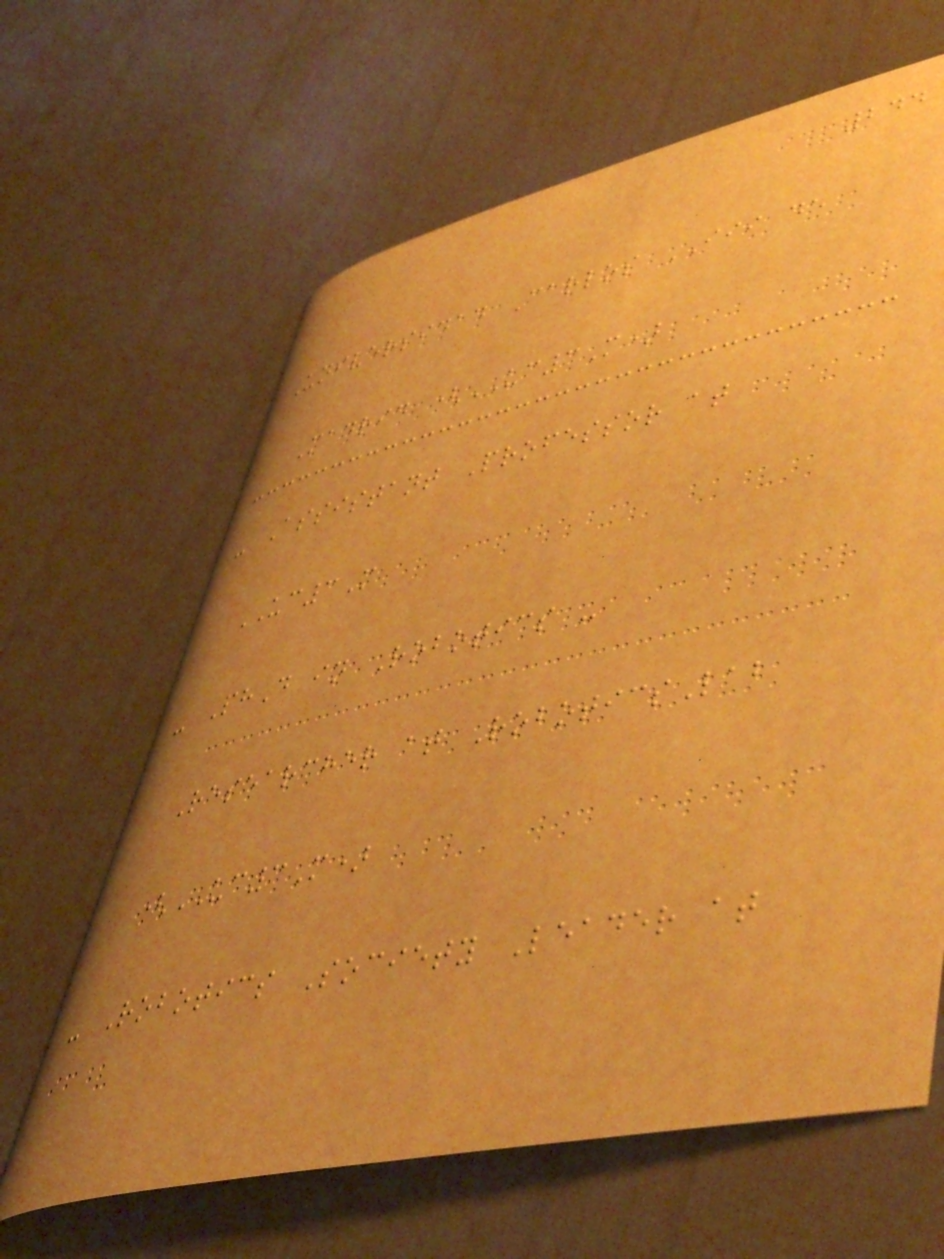244
Universidad Carlos III de
Madrid (UC3M)
- Assistant Professor at
UC3M
- PhD in Robotics -
Researcher at RoboticsLab
(UC3M)
- Robotics Society Leader at
